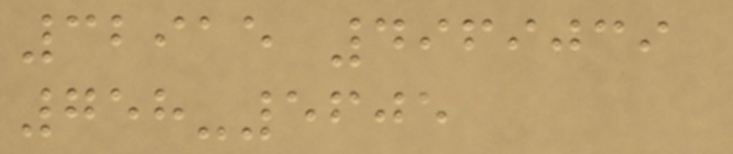32915 4969039
758-5605
